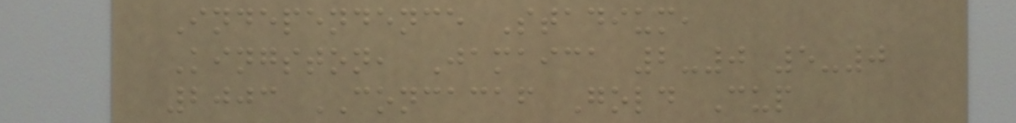Independence Stadium,
Kingston, Jamaica 2-0 5-0
2003 CONCACAF Gold Cup
